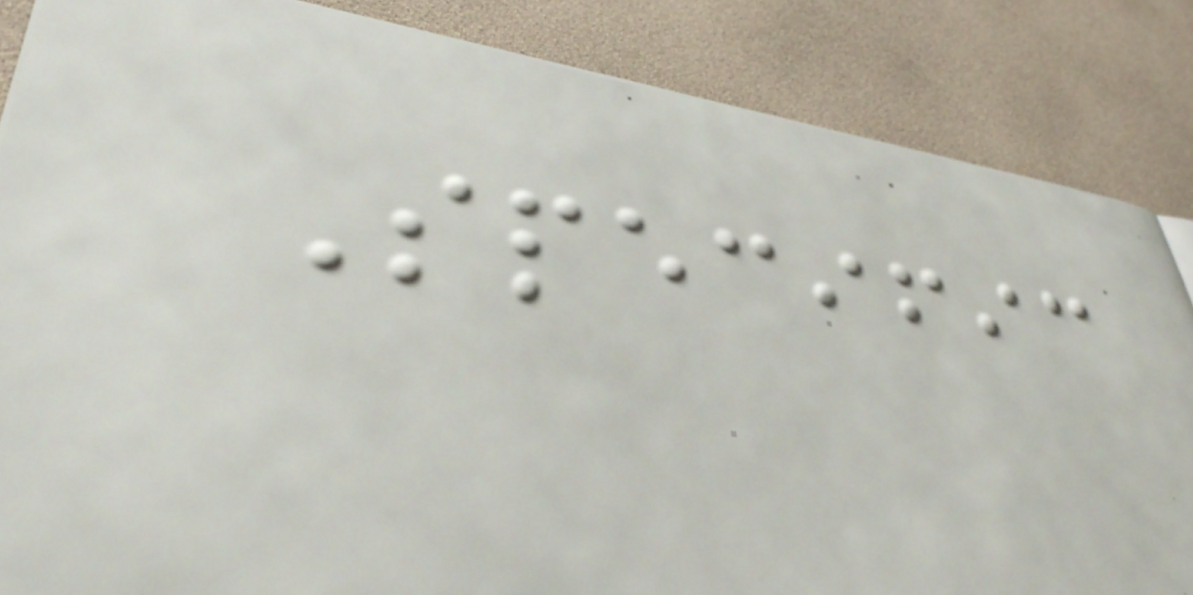Specific
